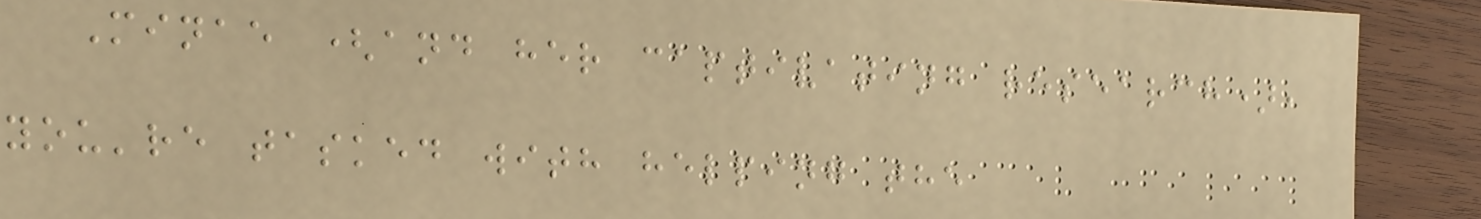Minae (and her captivating research),
you're tasked with helping the
